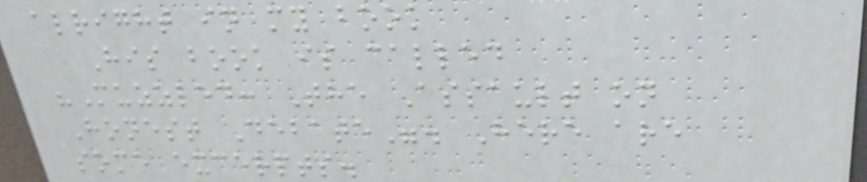alright in my book
His book is called
"Muzzled: The Assault on
Honest Debate". Here are
some excerpts.
